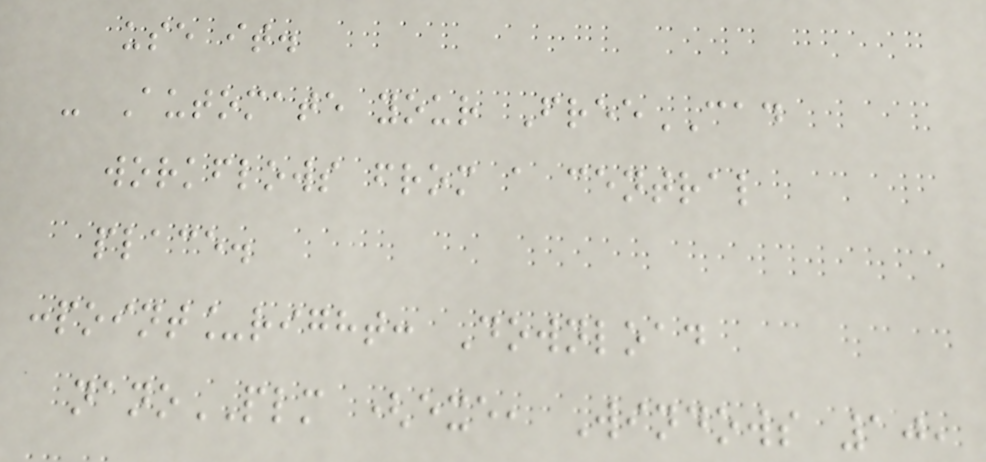use it.
- Automate your FreeCAD
workflows from a central
place.
:point_right: Download
nanoPLM (exe, Windows 10,
